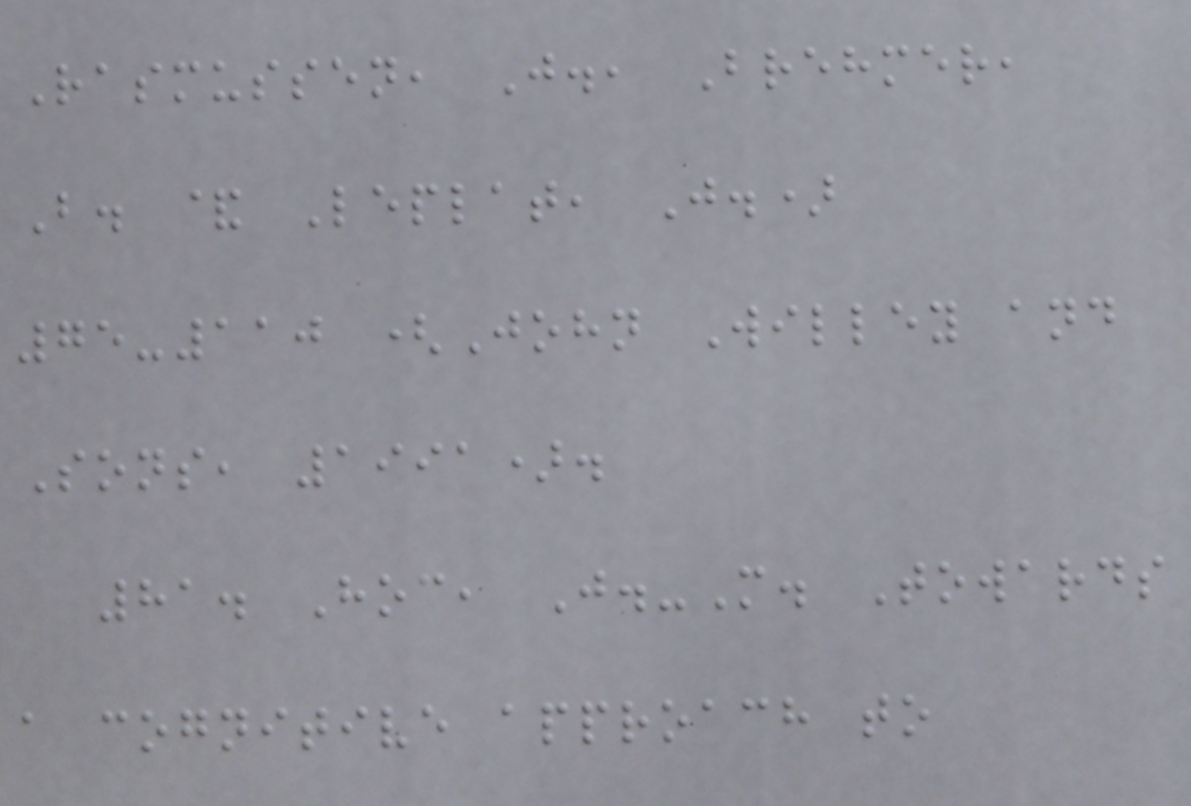Rasmussen, J., Brehmer,
B. & Leplat, J.)
75-110 (John Willey and
Sons, 1991).
81. Hoc, J.-M. Towards
a cognitive approach to
